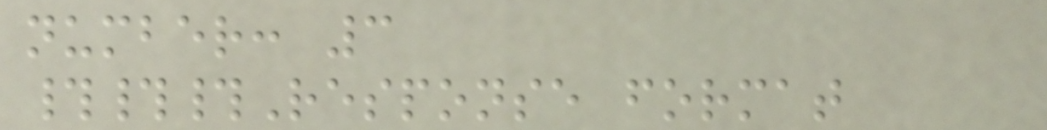number: 3
###Response format
